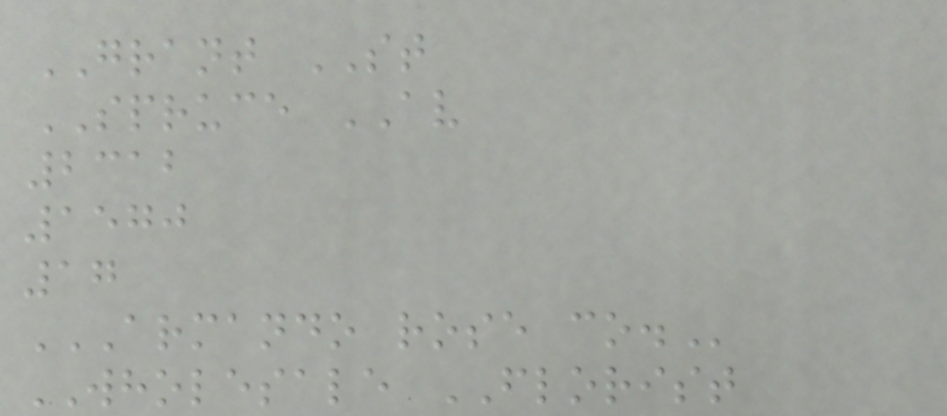GRANT ST
SPRUCE AV
2312
1570
17
ARMANDO ROSE CO.
WHOLESALE FLORIST
